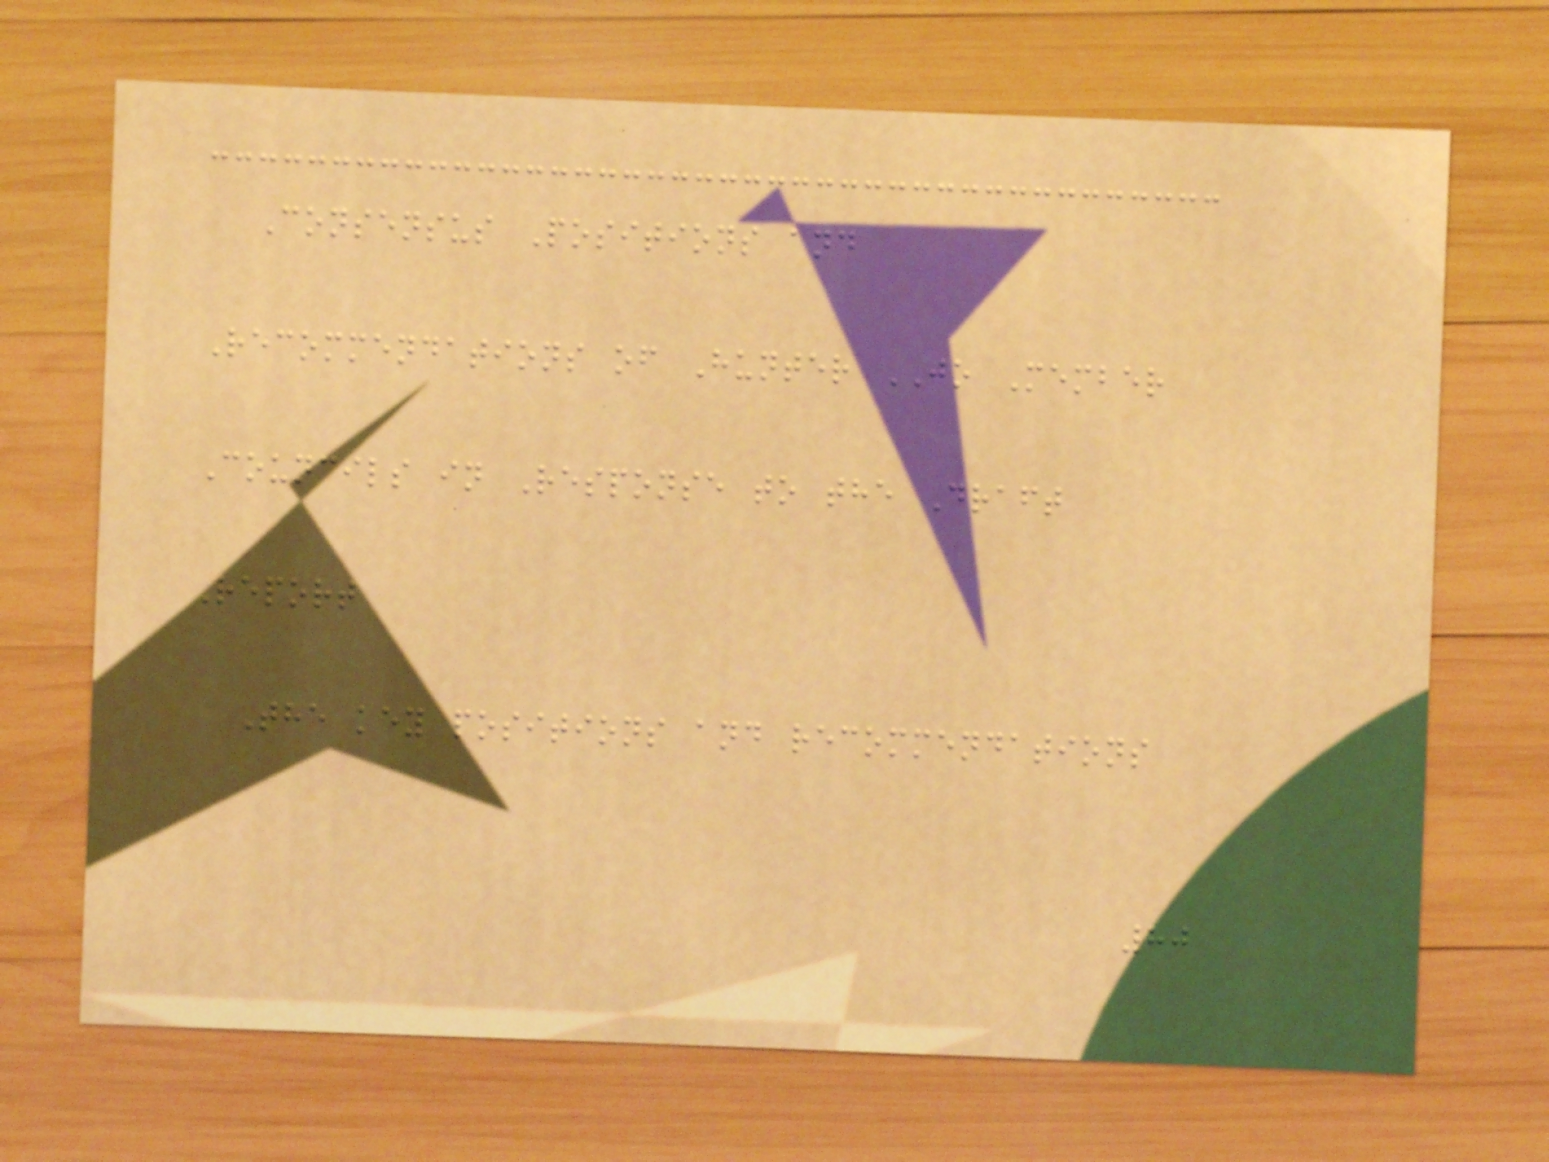Consensus Positions and
Recommendations of Hunter JO Member
Councils in Response to the Draft
Report
The key positions and recommendations
80
